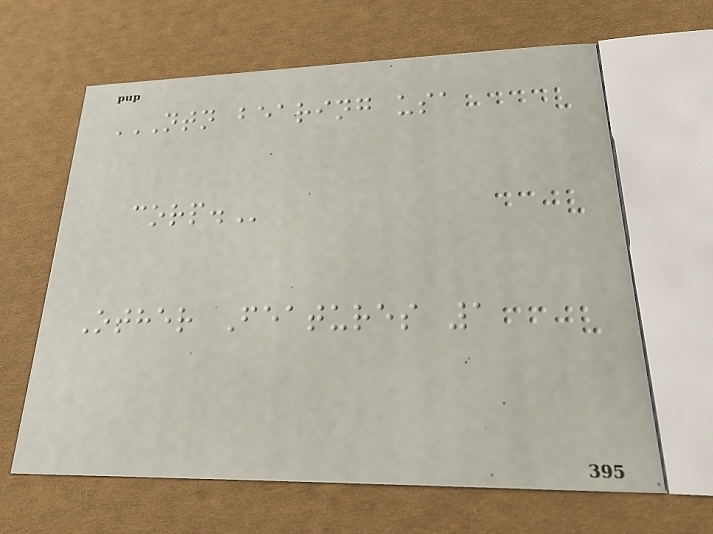NTN BEARING USA
CORP.
Other Features 1
